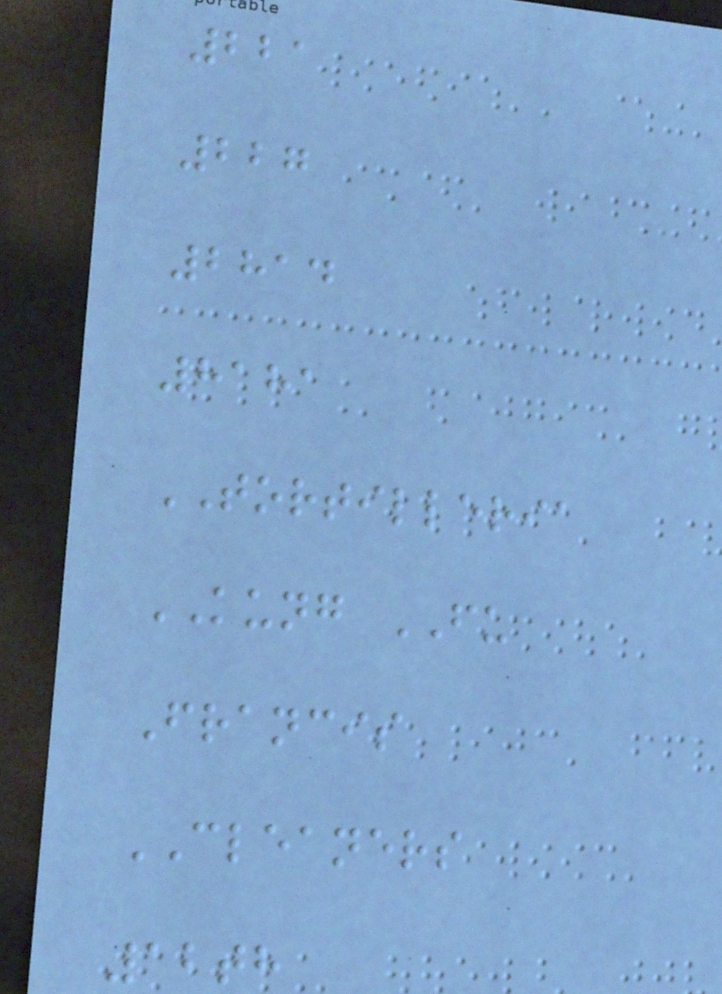221
227
2814
8181
TORTILLERIA
KUNG FU
Francis
CLEANERS
12th
